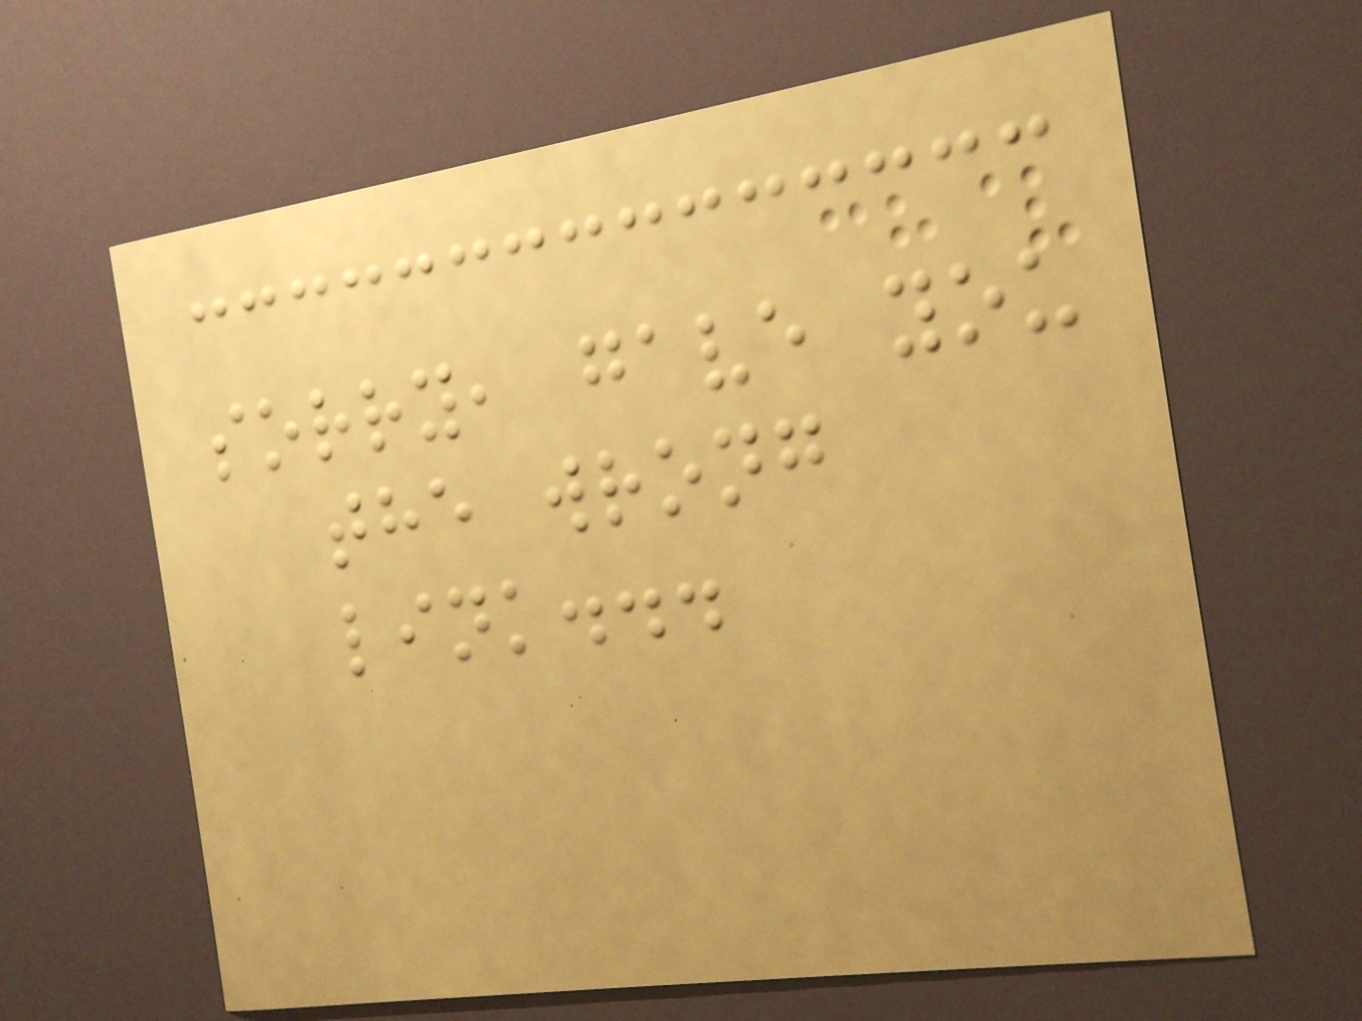sorry, gave you
the wrong
link...
